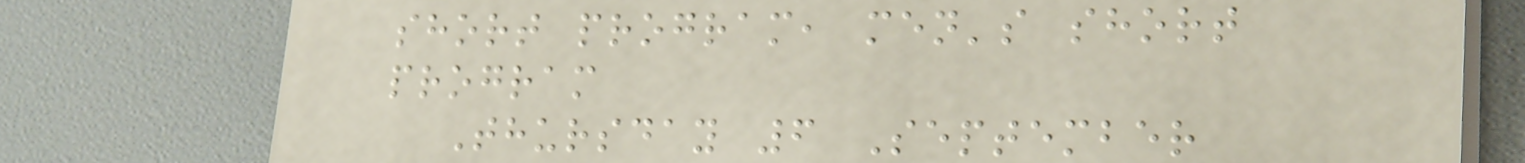short program, men's short
program
Thursday 6 September
